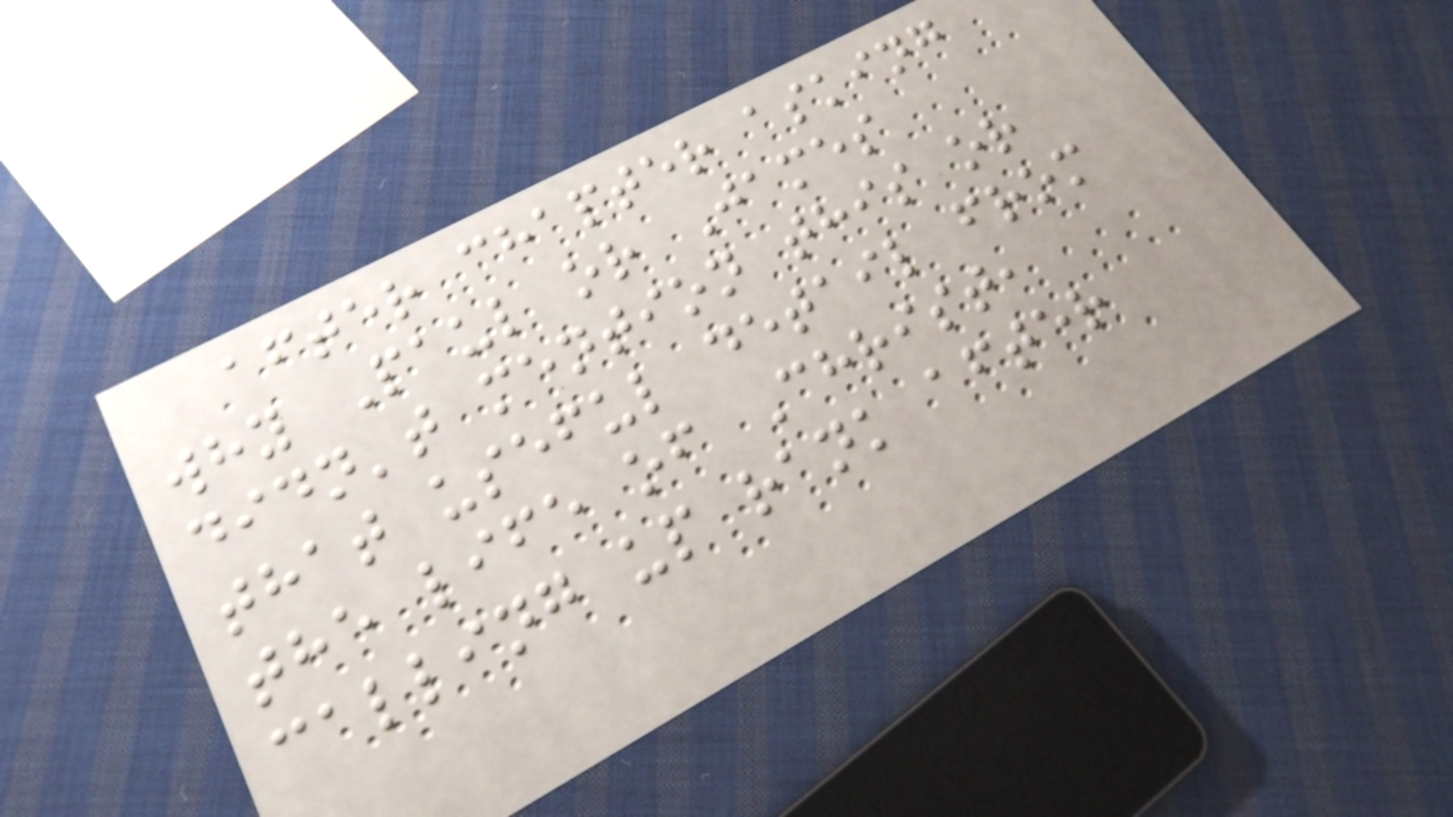after chapter asking
why Paul or James
didn't mention this or
that useful detail from
the life of Christ,
calling up rank after
